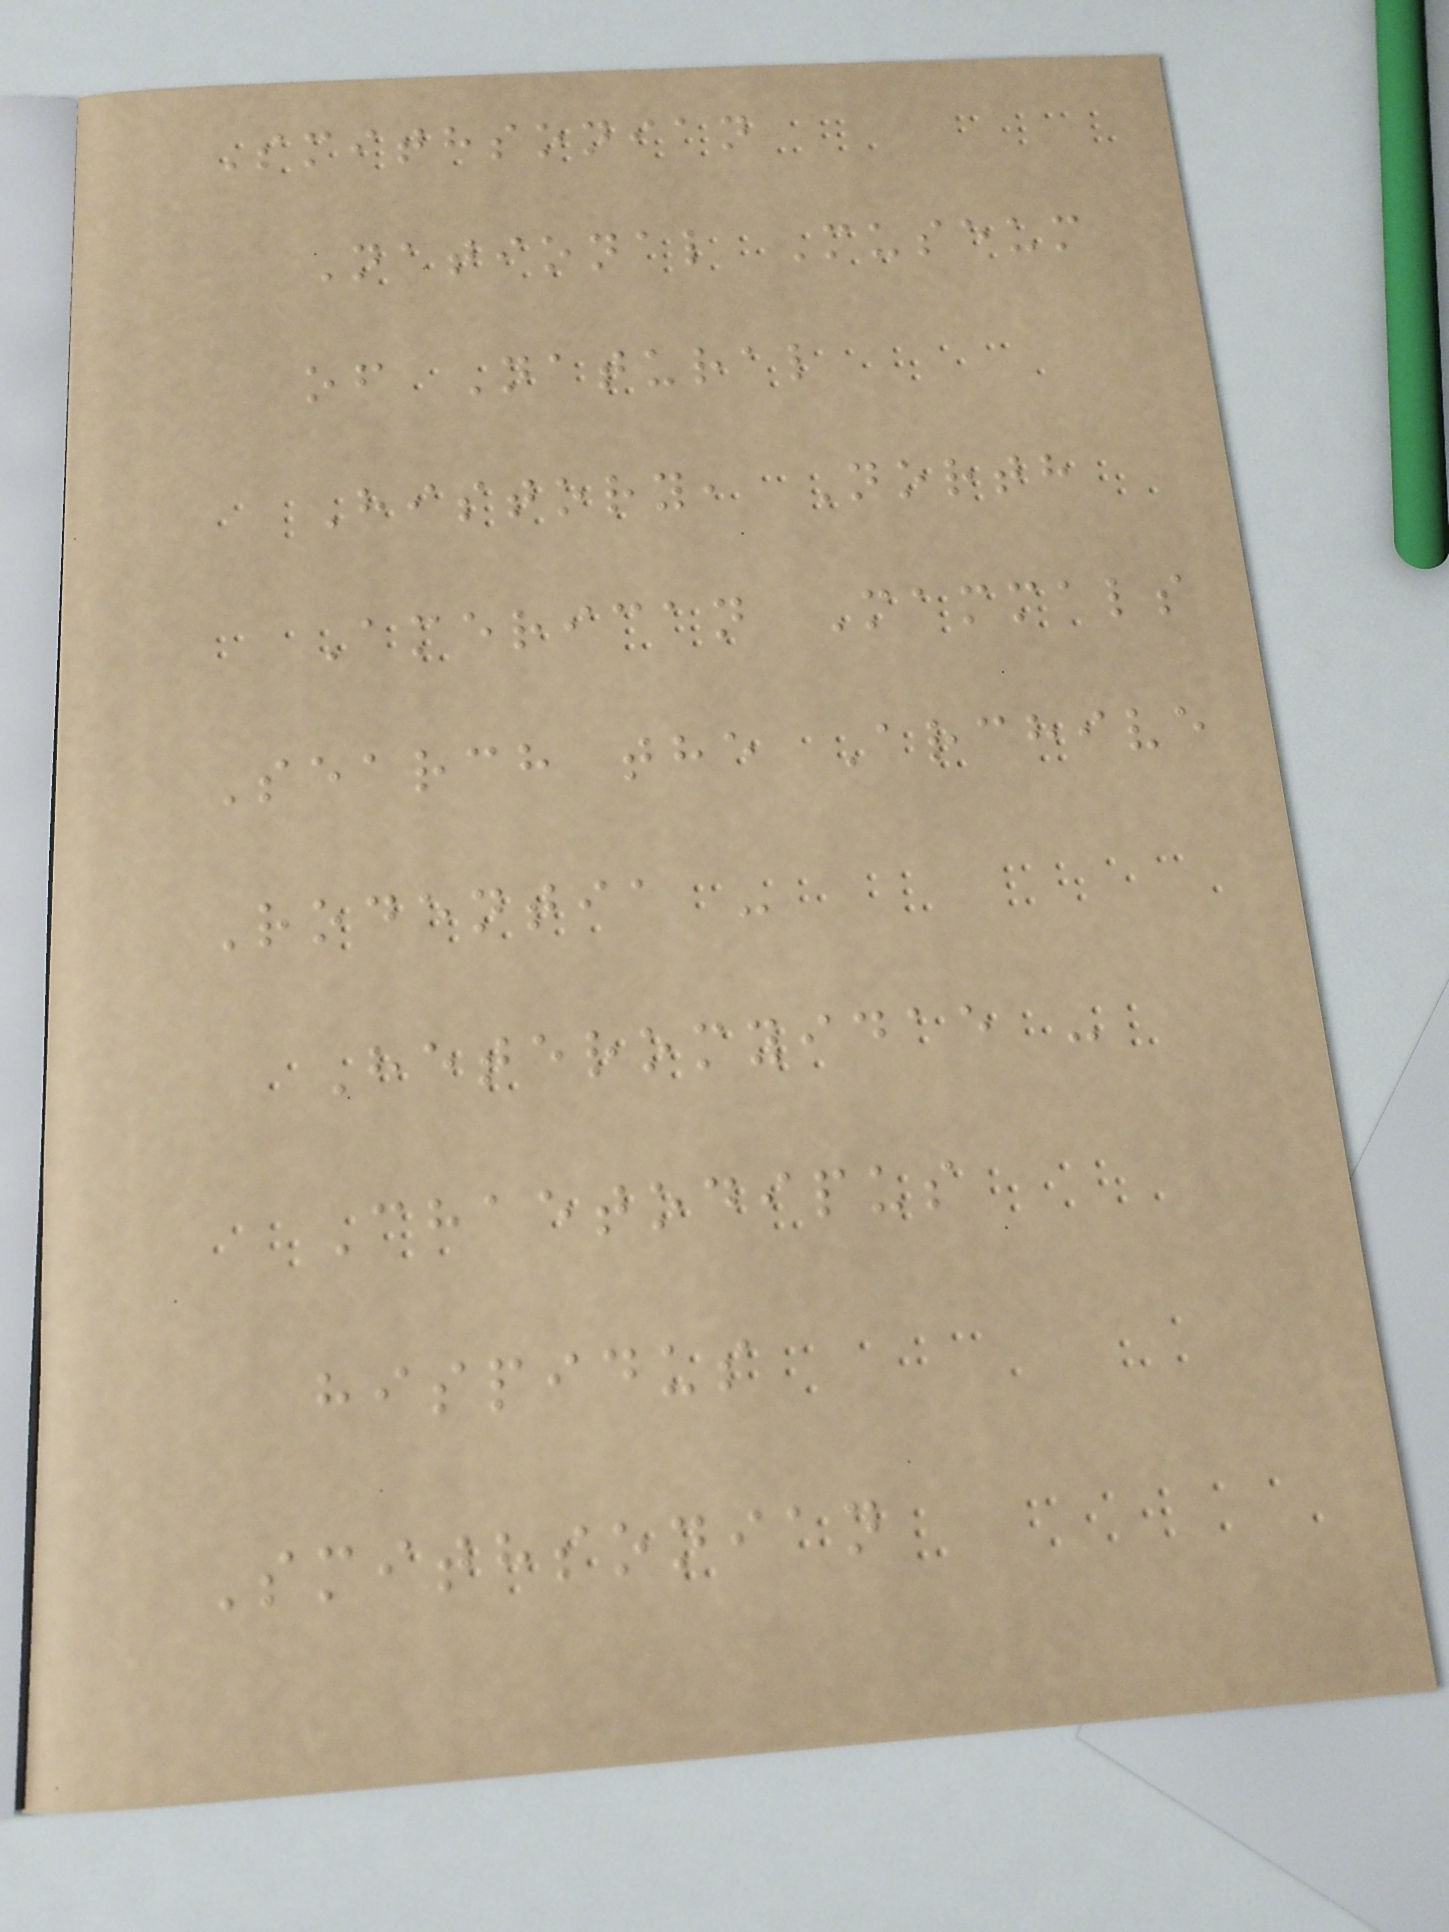Smithsonian
National Museum
of Natural
History, North
American Mammals
Search the Archive
Rodentia -
Heteromyidae -
Chaetodipus
hispidus
Smithsonian
